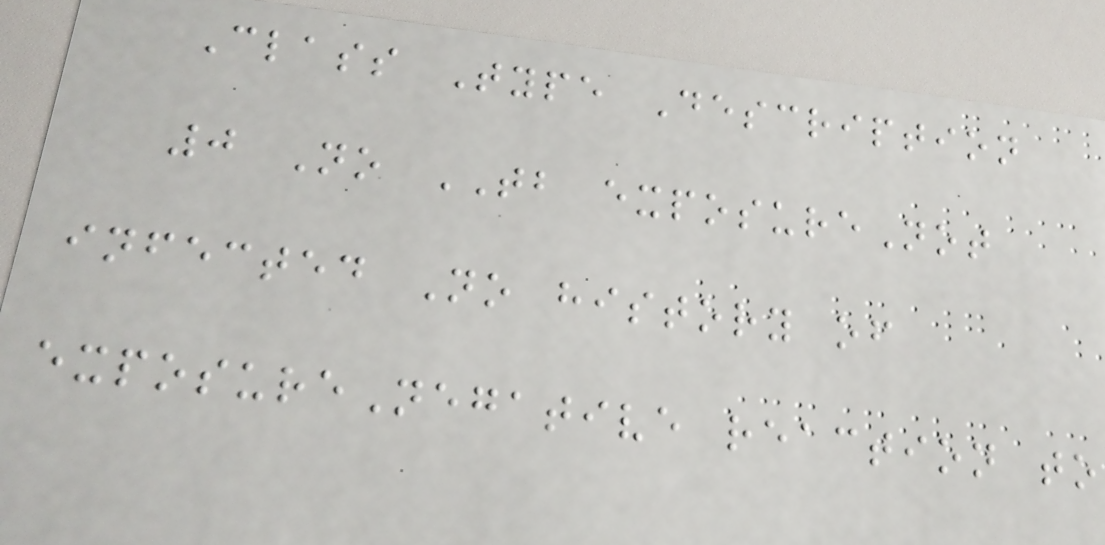Class Type Description
0 No TB exposureNot
infected No history of
exposureNegative reaction to
